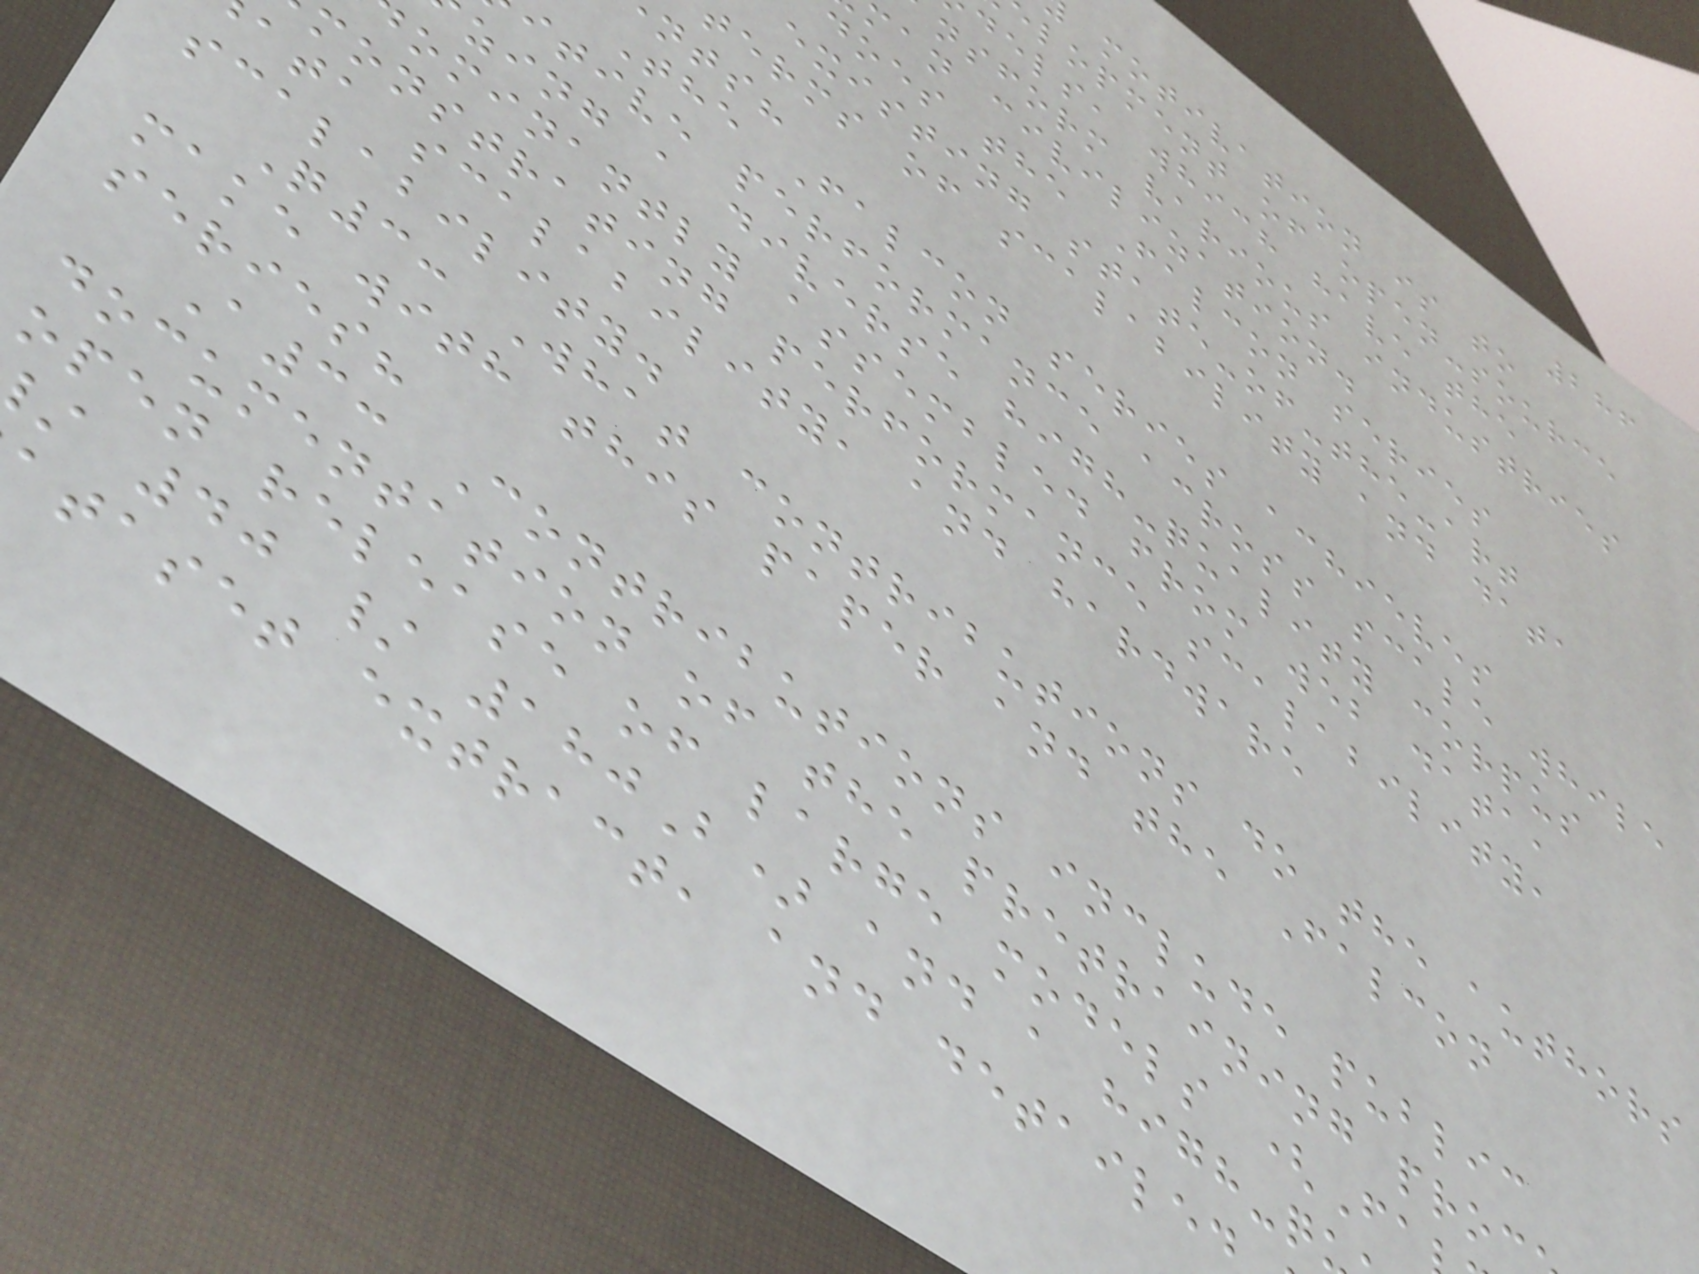286
motivation is to
lopment of open-source
dels, which have the
nsform various industries
man civilization.
does the Falcon series
existing state-of-the-art
terms of scalability and data
nts?
The Falcon series achieves
itive performance across scale while
zing a diverse high-quality corpus
ominantly assembled from web data,
monstrating performance scalability,
ata scalability, and hardware
scalability.
Q3: What contributions do the authors
make with this paper and the Falcon
series?
A3: Contributions include public
documentation of the pretraining proc
open release of large models (Fa
40 / 180B) and a high-q
ataset extract, and detailed
